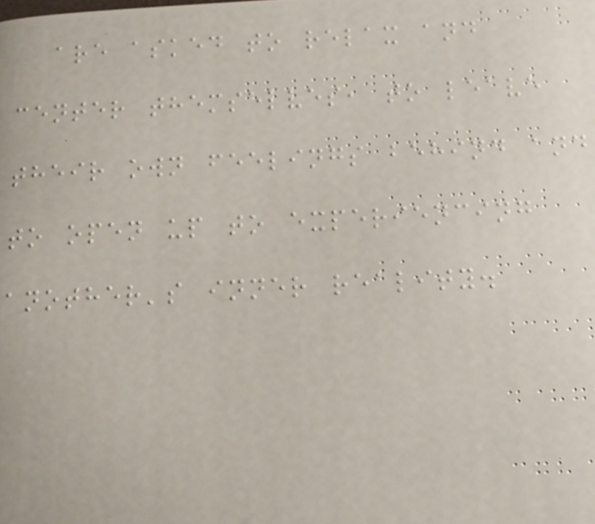are asked to relax and
center themselves, to leave
their own feelings behind and
to open up to experiencing
another's inner reality.
